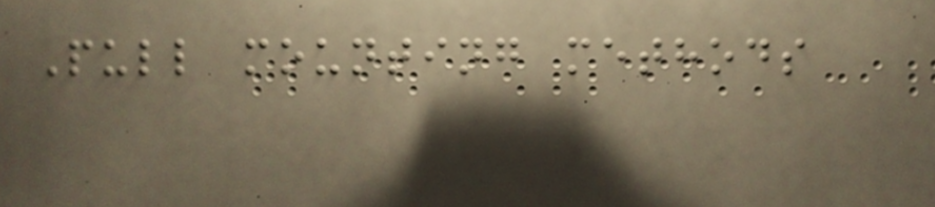Pull mounting methods
